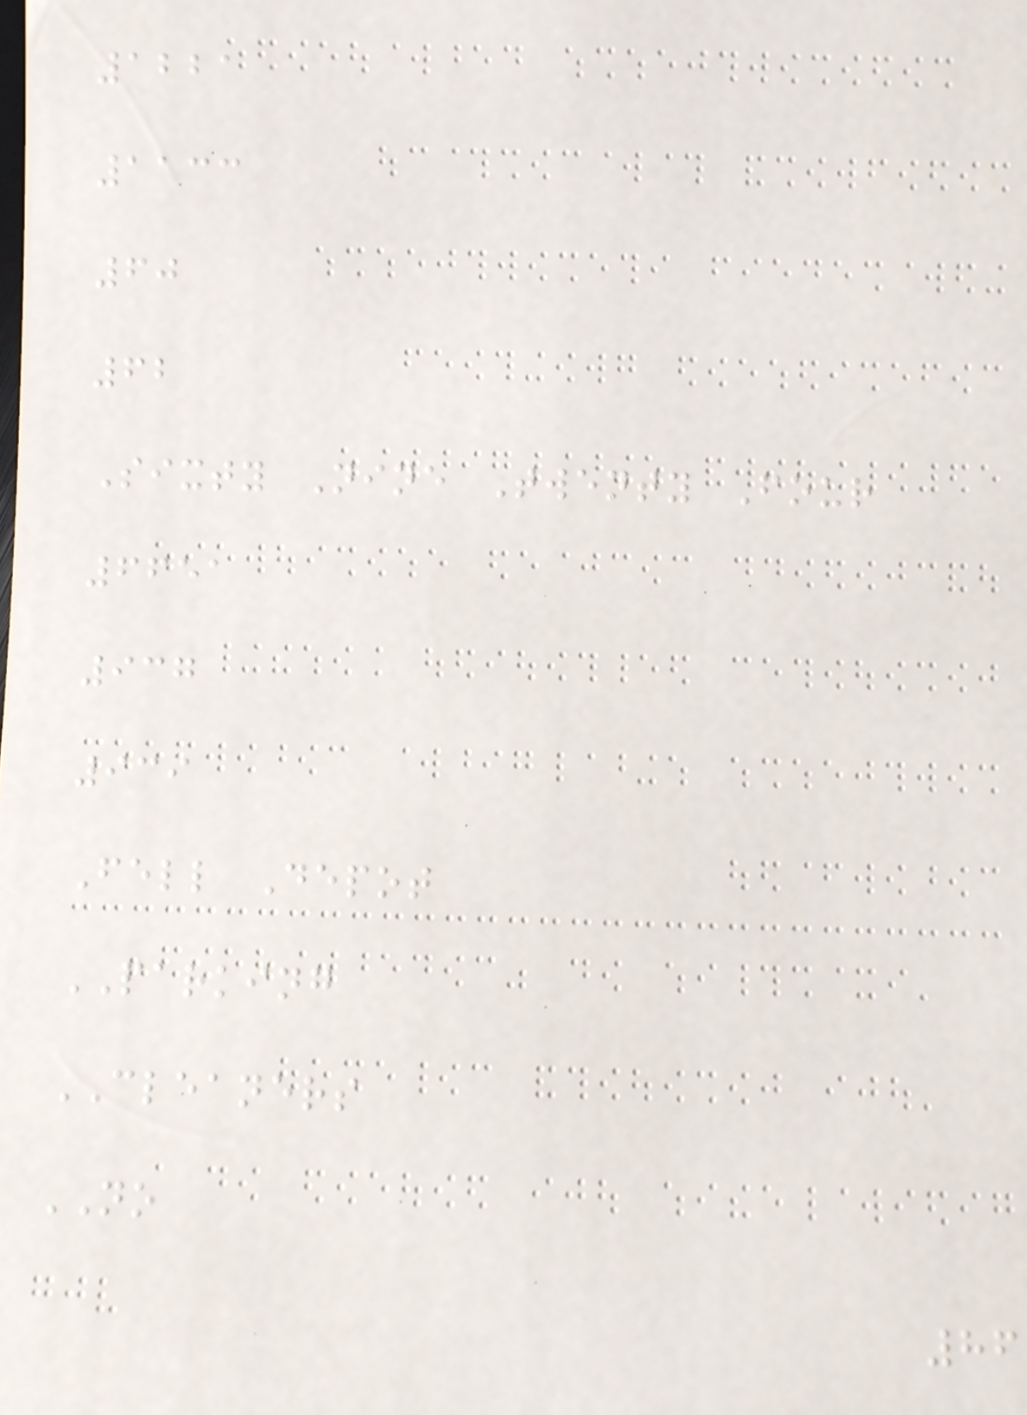1221
1133
60
62
Sixty Nine Twenty Four
6651
937
939
Fell Depot
PARKING
CLEANERS
NO
86
